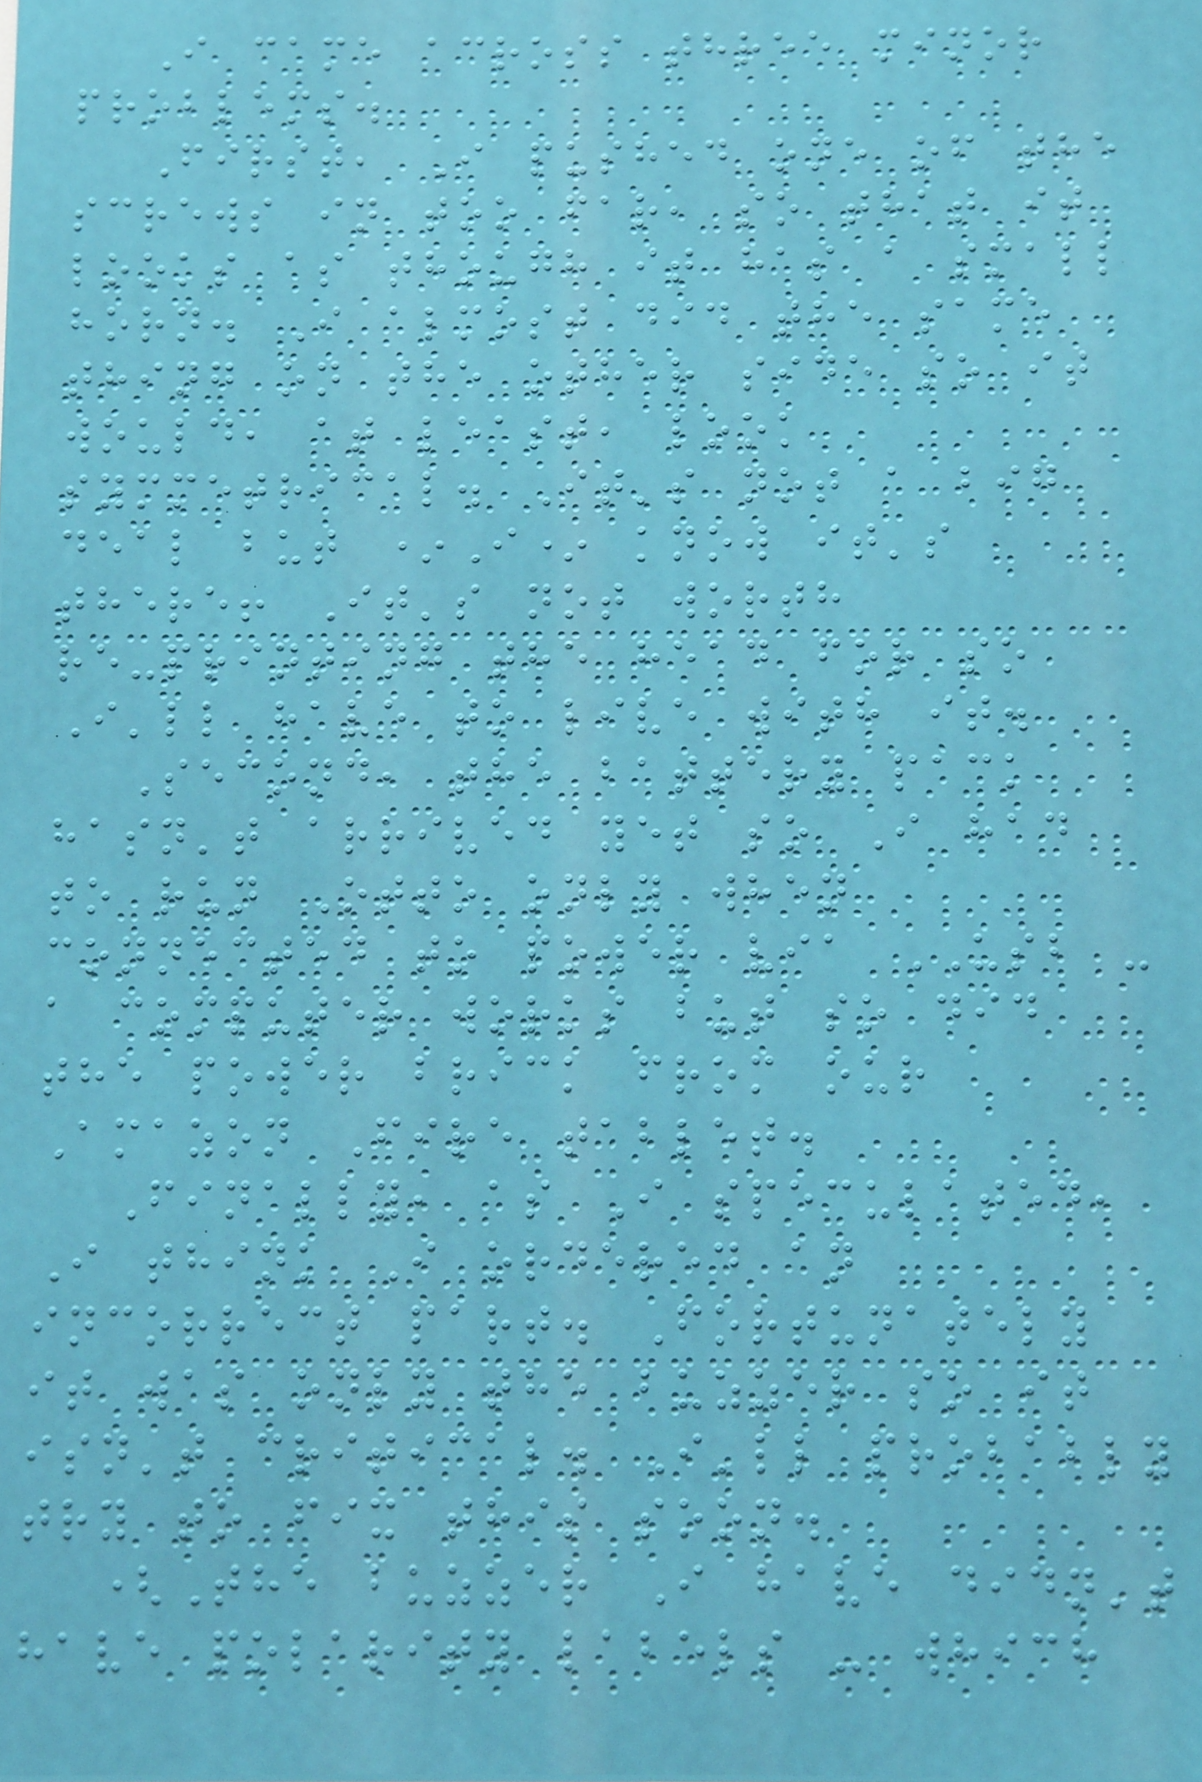I came across three minor
problems.
First, I pushed one of the
screws in too far, so that it
looks as though it has a small
horn. I almost did the same
thing on the other side so it
would, at least, look
symmetrical. It's not a big
deal but *I* know it's
there! It's not worth
re-printing the head for so
I'll have to live with it.
Second, the battery pack
hasn't arrived yet so I had
to run Otto only when
connected to power via USB -
a computer works but so did
the power brick from our
Amazon Fire tablet.
Finally, as I speculated,
I think I ordered an
incorrect part. Fortunately
it was only the buzzer so it
isn't critical. I'll probably
try to fix this soon.
(The buzzer I have didn't
have polarity labels - which
